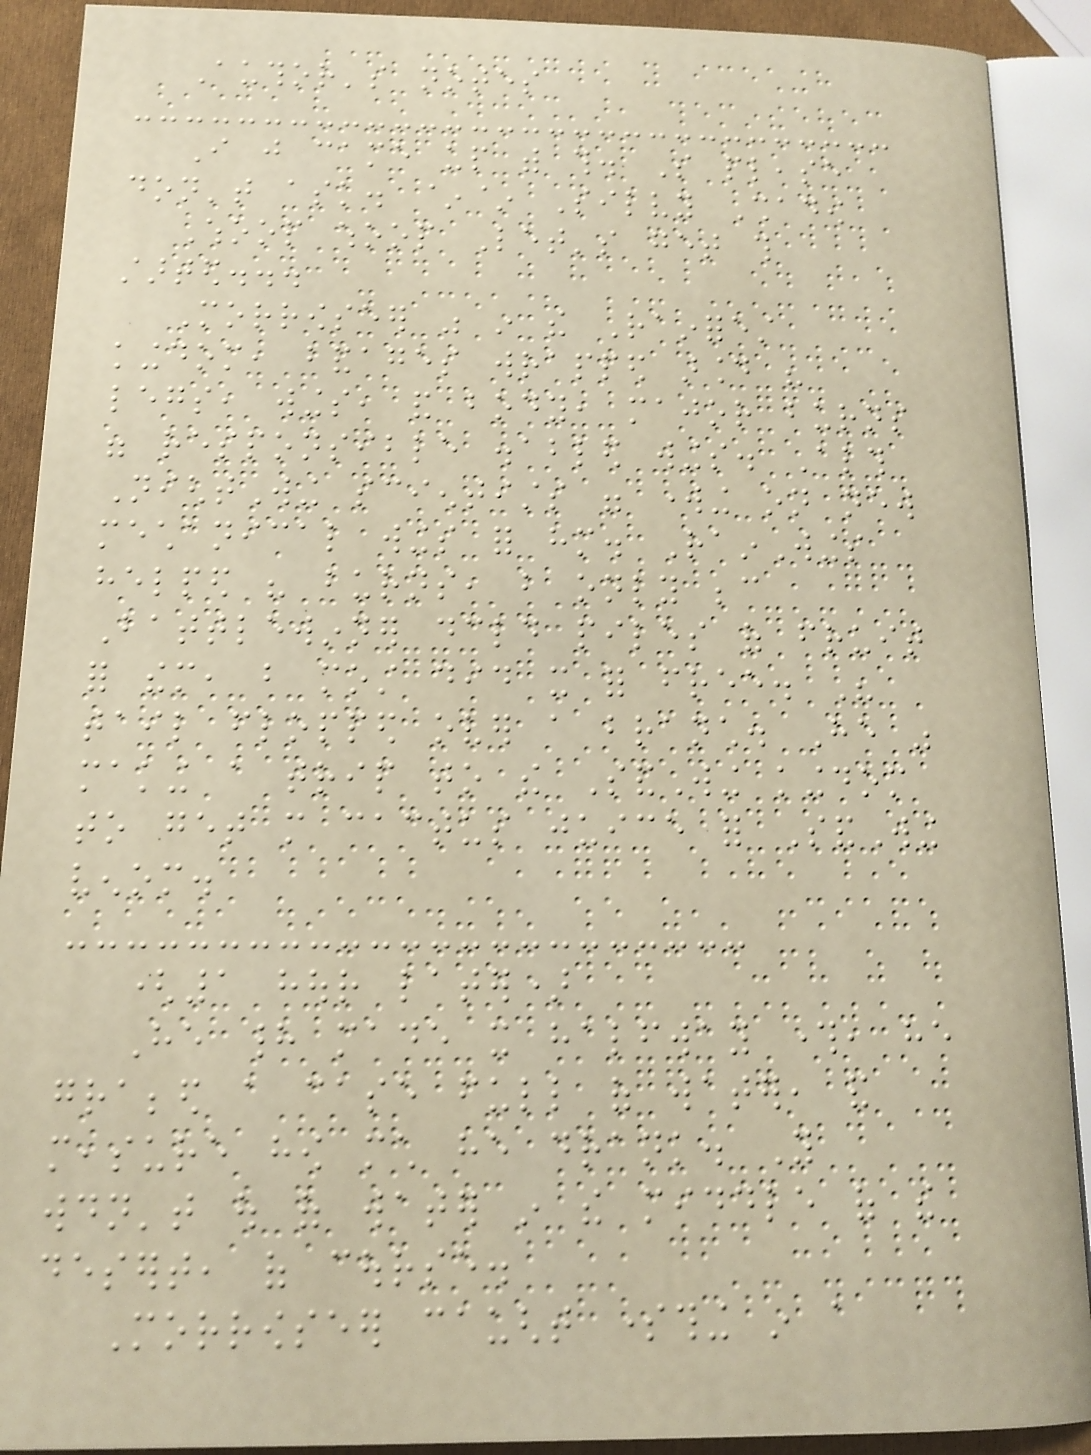Author's notes
I just came up with this. So please
don't ask. ~~ Silvy Shadow
Whoop whoop Let's get this
started...
Morrowseer was in the Rainforest
kingdom, bandages wrapped around his
legs, wings, and body, major burns
were responsible disabled wings. Although
NightWing scientists were working on new
mechanical wings for him. RainWings
helped his burns, but only because
Battlewinner declared piles of fruit
for them, but most did it for free. His
tail flopped over a branch. He was
making a trip to the SandWing kingdom
to get more cactus juice for SandWing
venom.
(1 hour later)
He had made it halfway through, he
grabbed a case full of water, and
measure how much he drank. You
wouldn't out of water in the middle of the
desert, of course.
Morrowseer caught something in a
